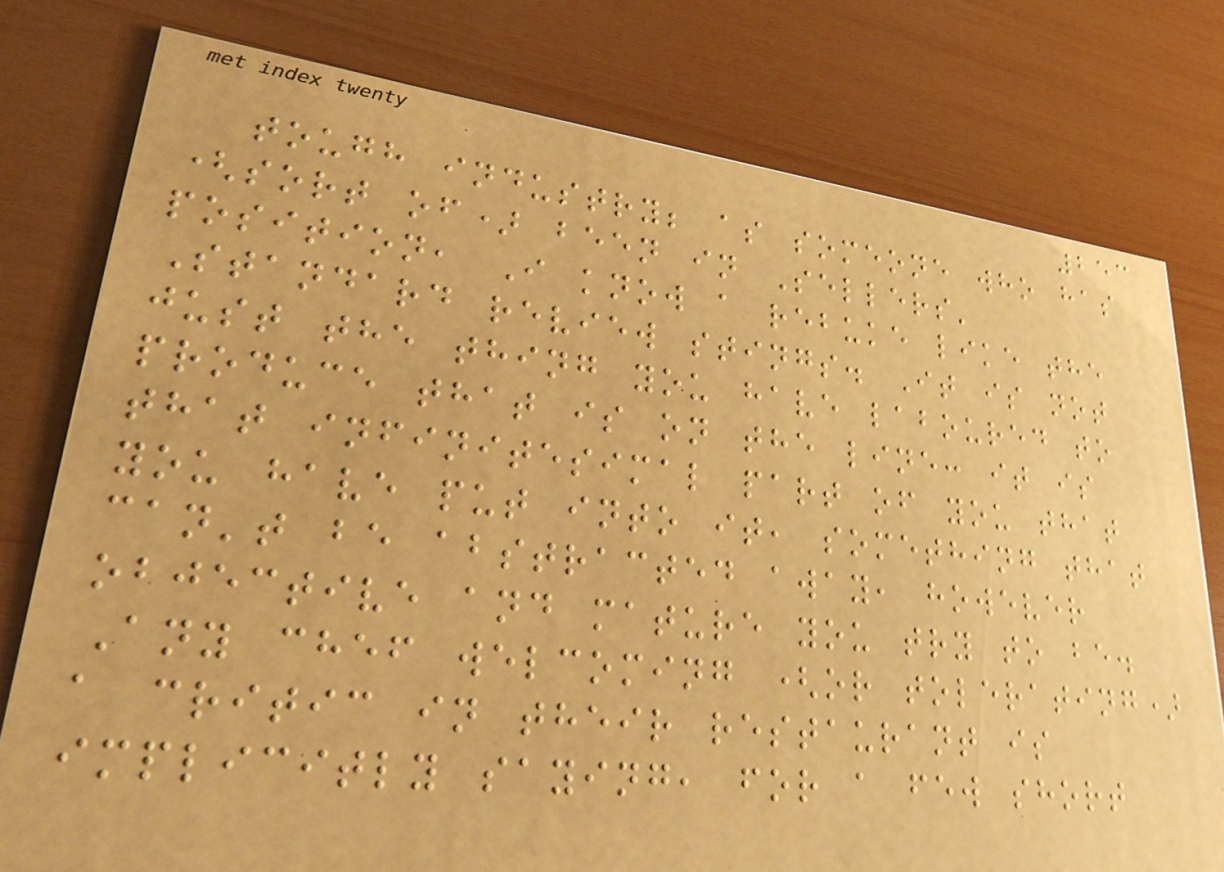253
tough industry; as someone who has
(sort of) been in Sellers'
position, I know a rebuke like the
Standard review stings. It is not
just the thing you have laboured to
produce that is on the line: it is
that infinitesimal part of you that
you have put into it, something that
can't be abstracted away, however
objective and mature you try to be.
Any chef welcoming (or tolerating)
a critic in their restaurant is
implicitly saying, for a few short
